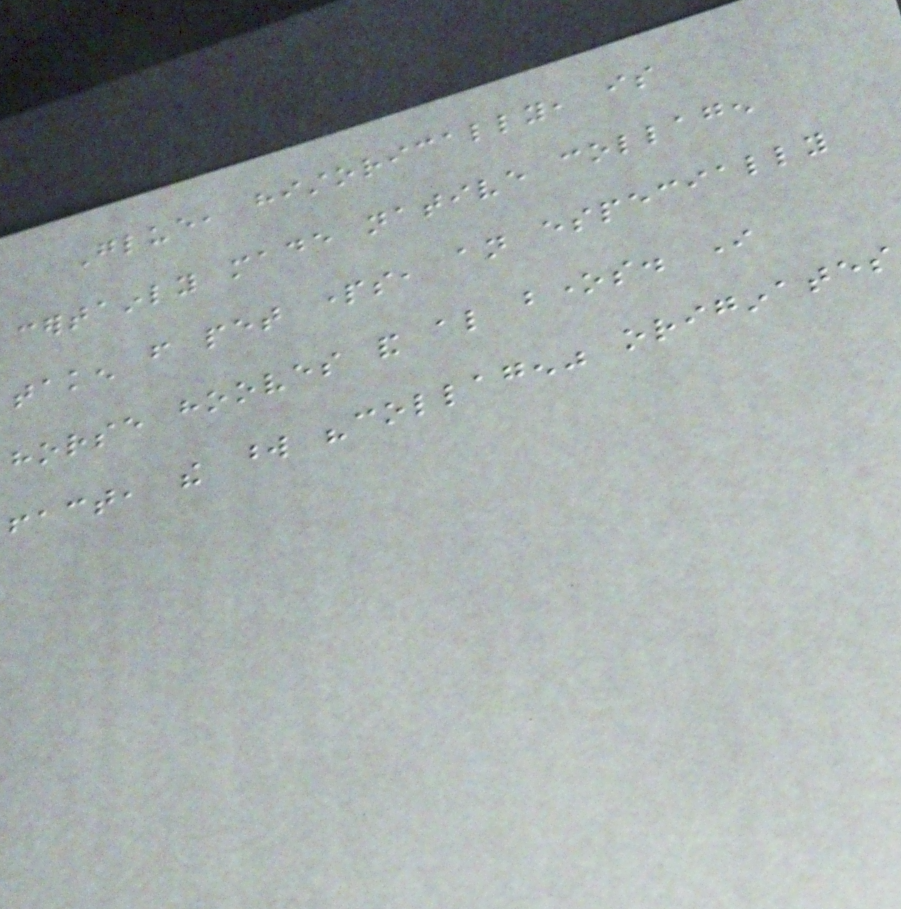Glue, historically, is
certainly made native collagen
taken from pet parts, an especially
horse hooves and also bones. In
fact, the word "collagen" originates
